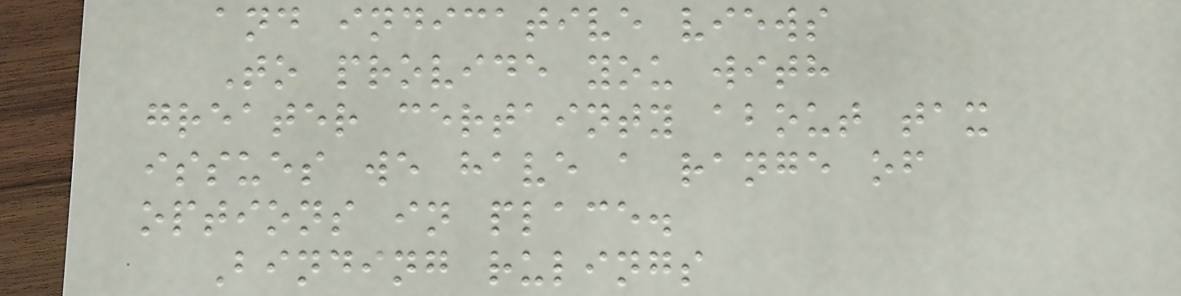and indicative views
To provide you with
greater certainty about tax
issues we have a range of
options in place.
Binding rulings
